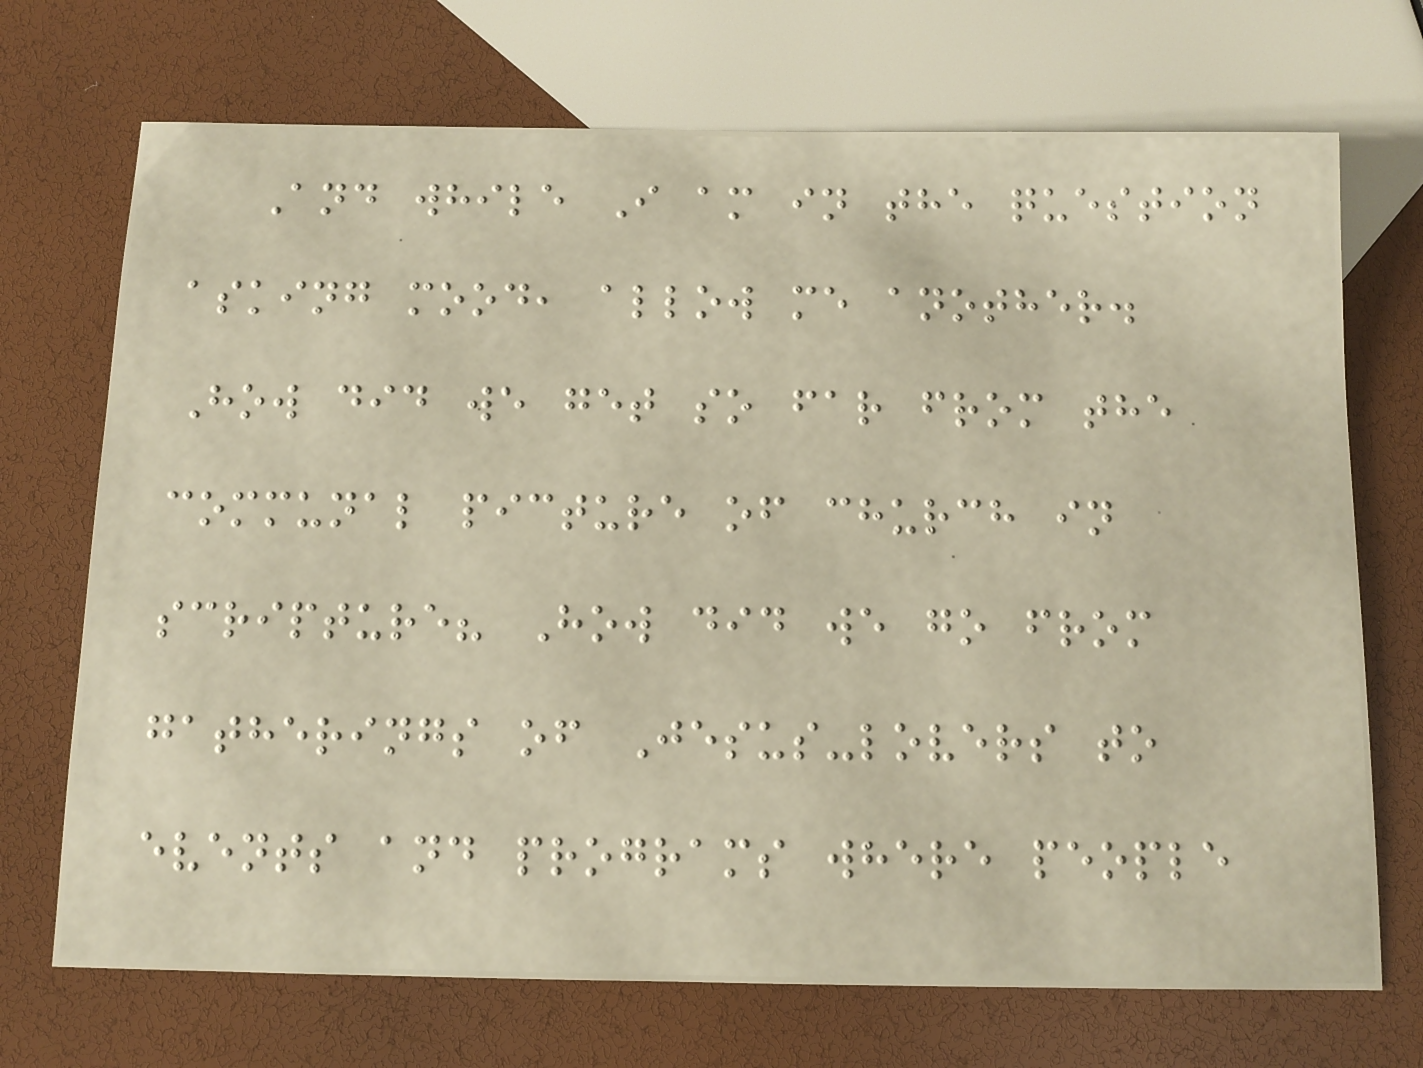And while I am in the question
asking mood, allow me another.
How did we get so far from the
communal picture of church in
scripture? How did we go from
gatherings of Jesus-lovers to
events and programs where people
